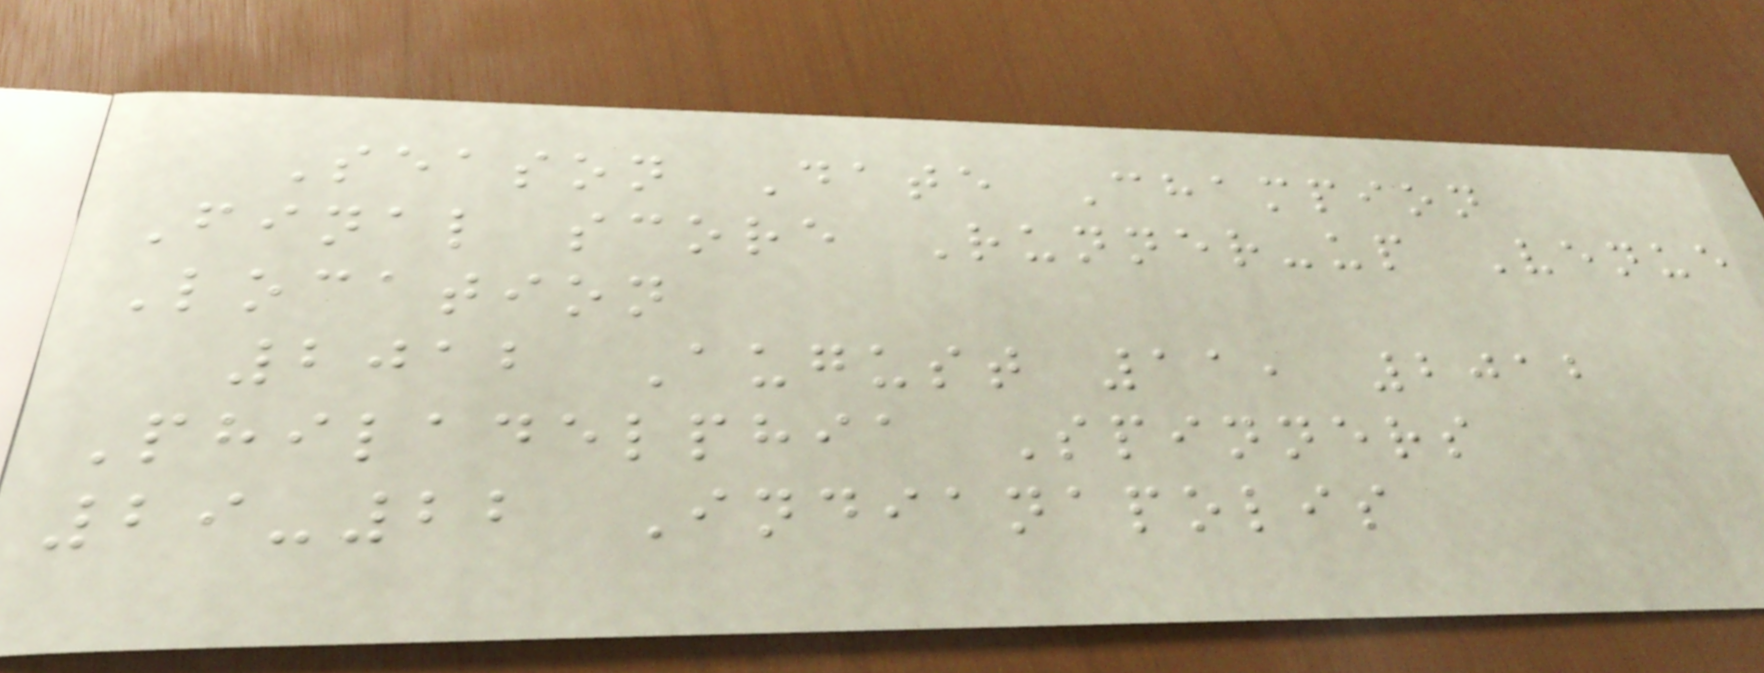Season Date Champion
Final score Runner-up Venue
Location
2012 August 11, 2012
Philadelphia Spinners
29-22 Indianapolis
